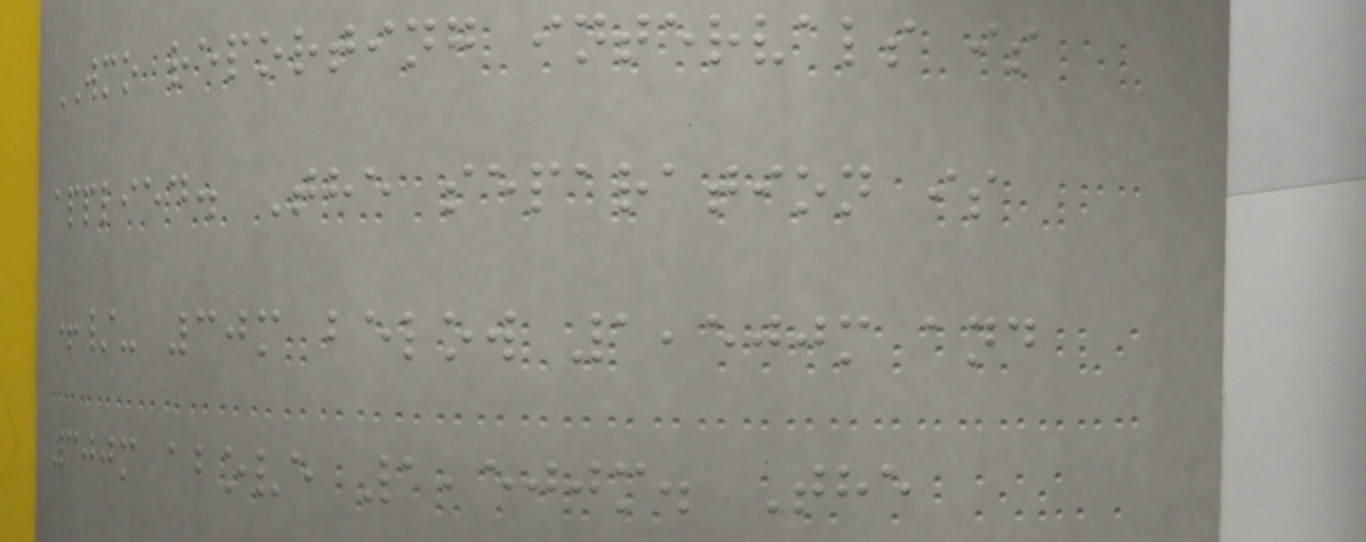WMO reporting intervals is
applied. The separation is
+/- 30m below 1,500m and
300m above 1,500m. The
